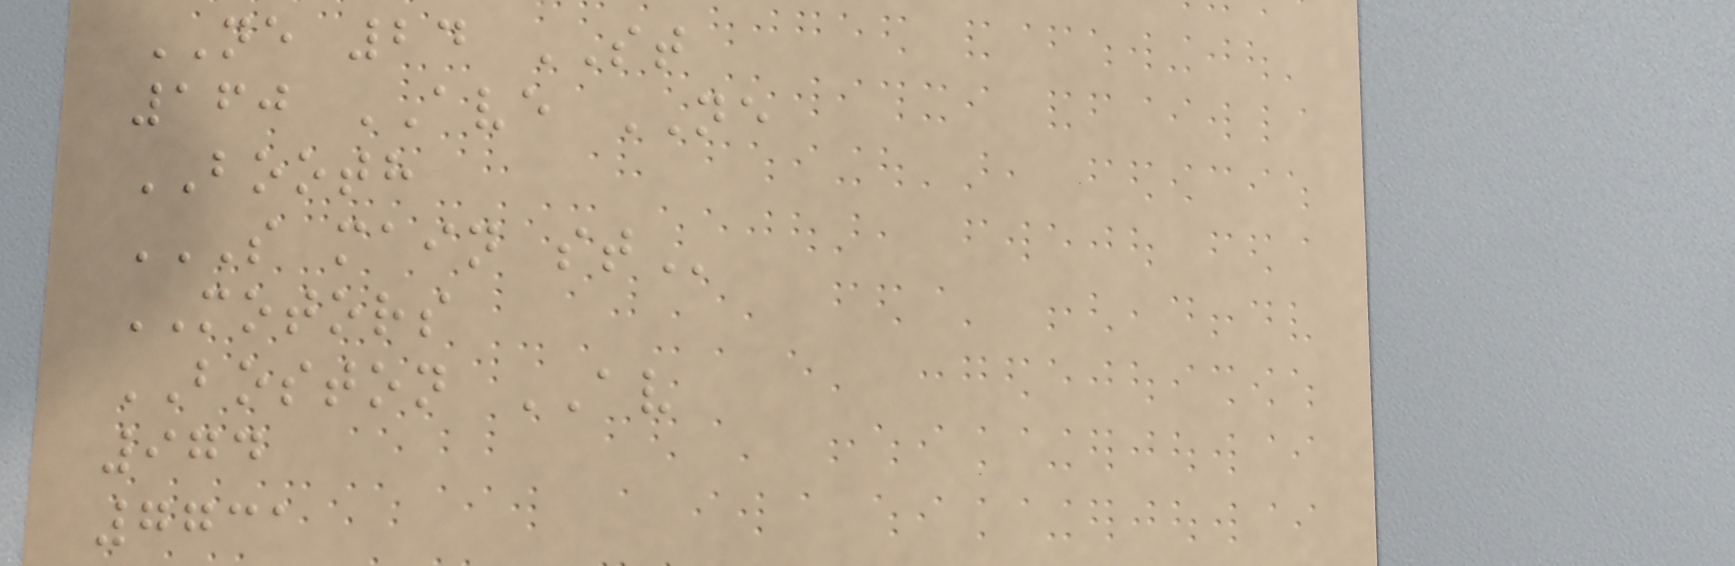NE 24 ST
160 AVE NE
BOOTH
S MAIN ST
MOTORS
BOSTON AV
974
7731
